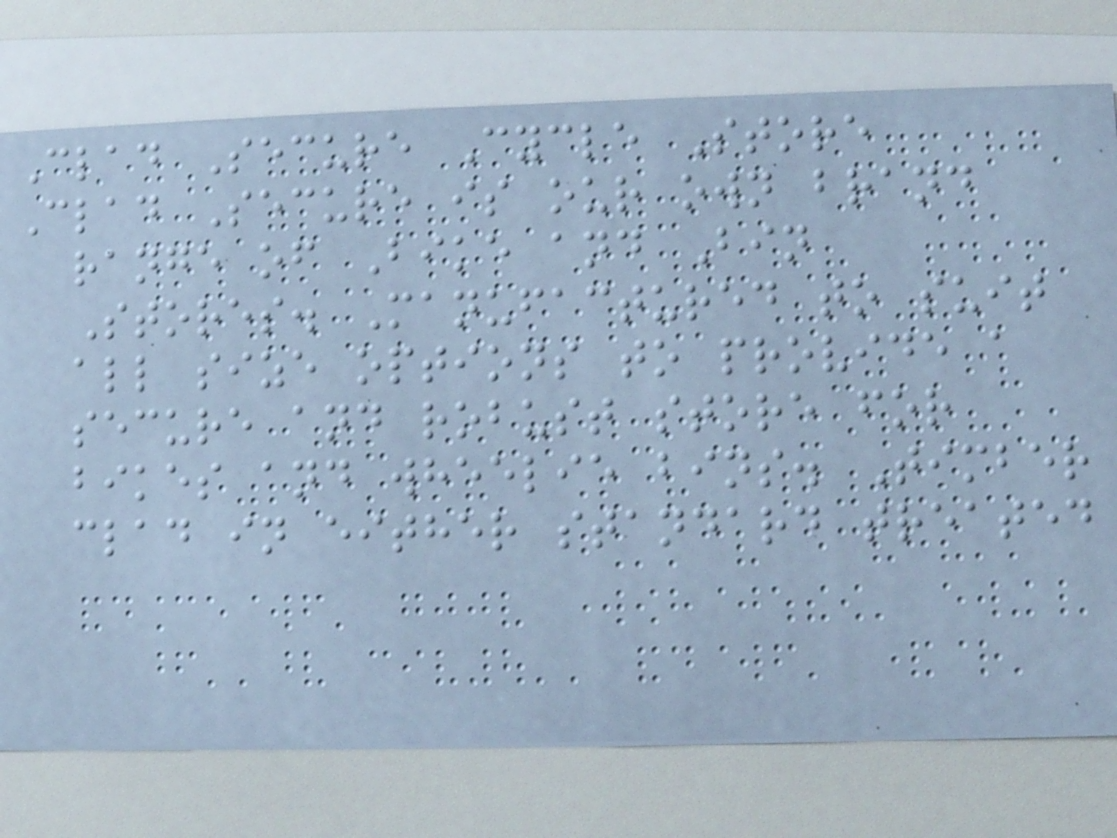Clad Secure Cycle Store
Clad Secure is our own brand
range of Bike and Bin
Stores. Manufactured to suit
all size options to provide a
secure and robust store for
bikes and wheelie bins. Timber
clad in either standard treated
